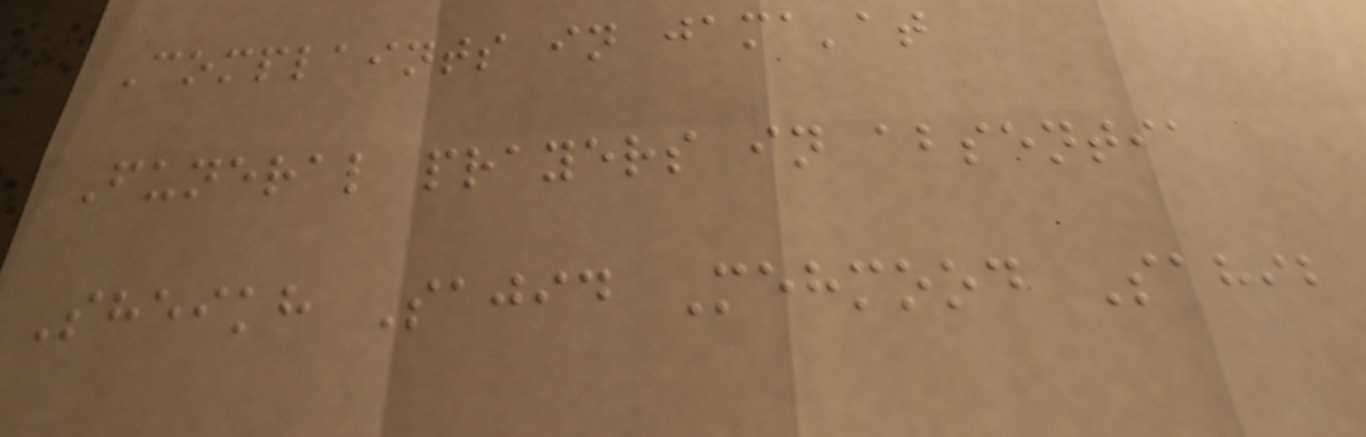Complaints in jama'at
Funeral prayers in absentia
Sheikh Sajid Mehmood Sahib
